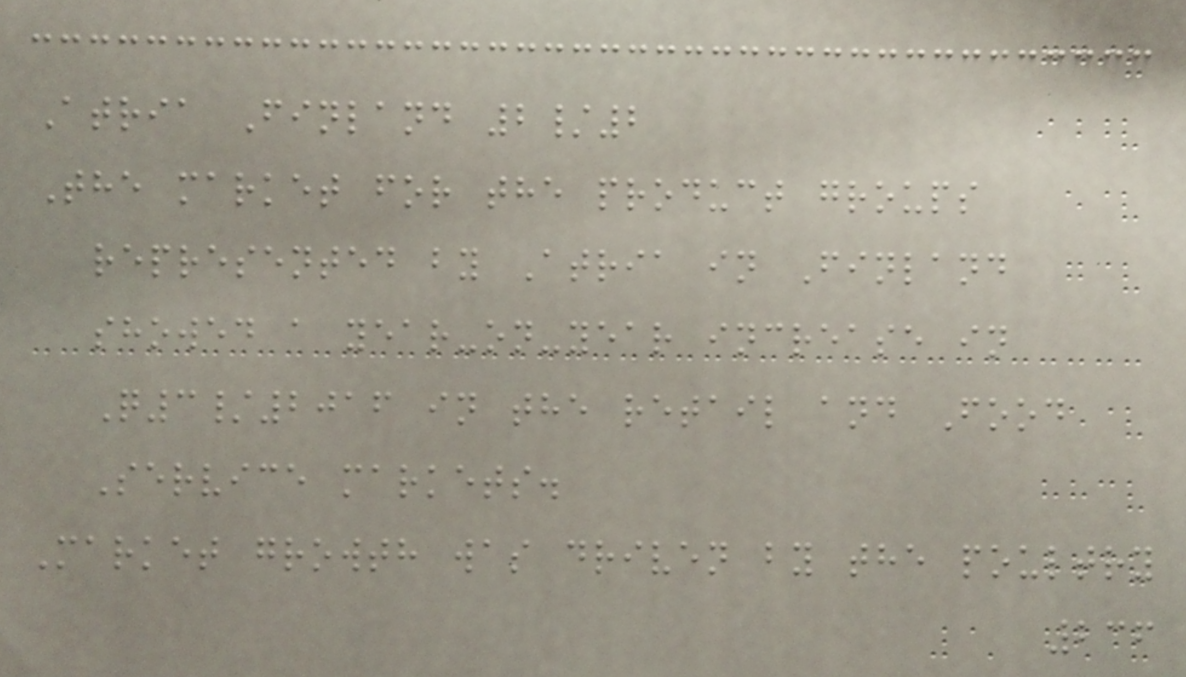Atria Finland 2/2
The market for the product groups
represented by Atria in Finland
showed a year-on-year increase in
Q3/2016 in the retail and Food
Service markets.
Market growth was driven by the poultry
236
